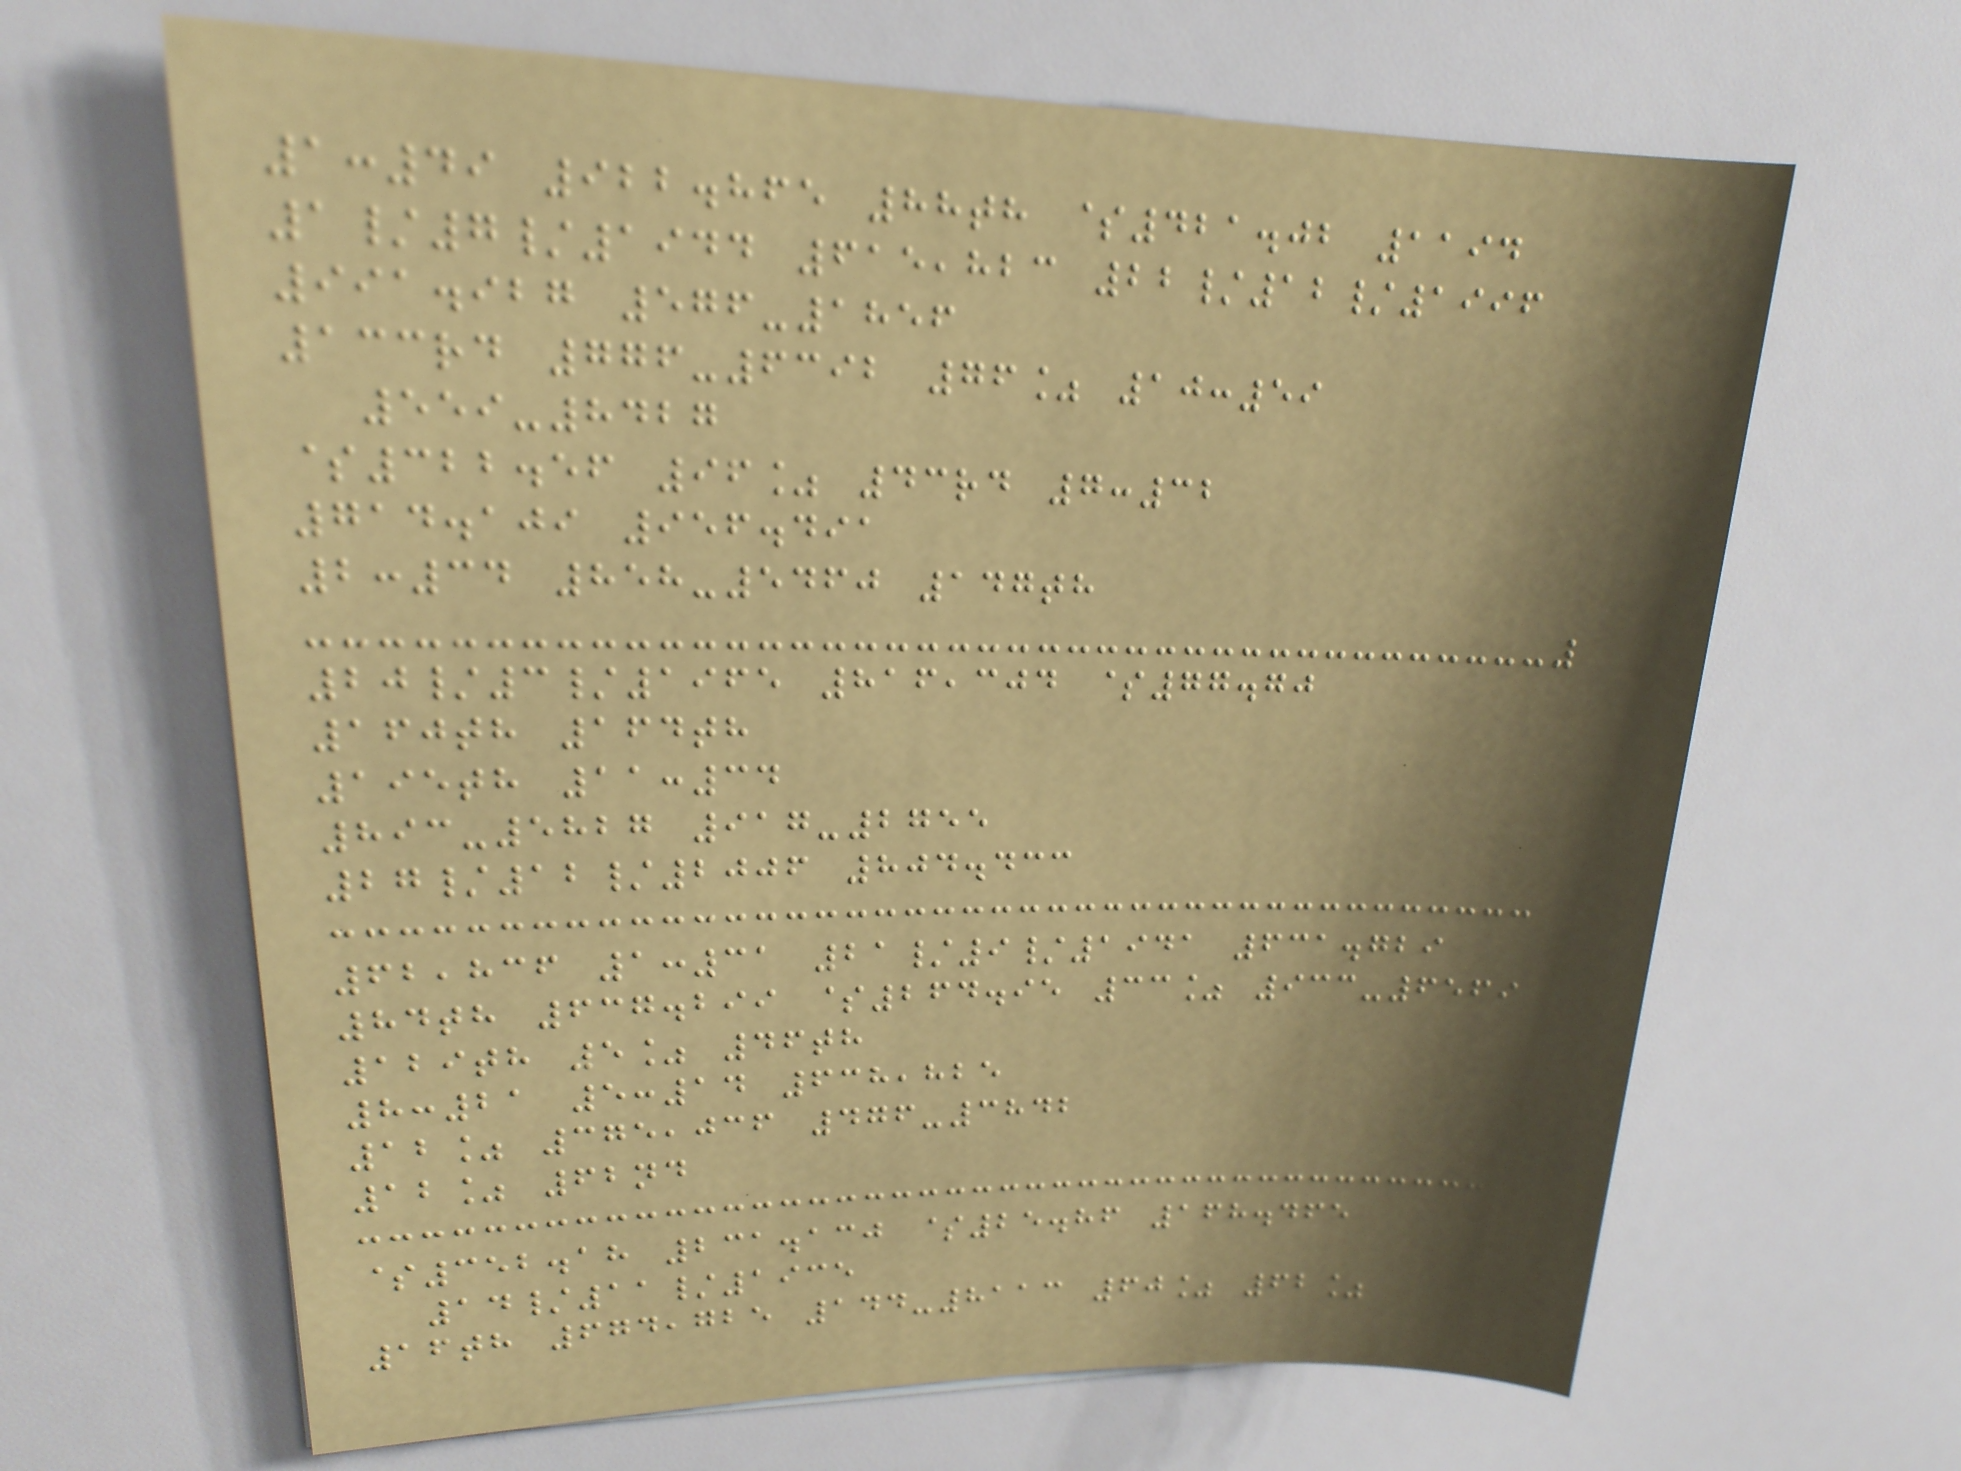1:49 922.865 88th $421.02 1194
1/7/1944 615,823 22/12/1996
991.927 576-1856
133rd 776-6392 76% 10:59
559-8427
$322.56 96% 43rd 7:32
714.109 956.491
2:34 858-5460 147th
20/3/1965 816,304 $77.70
160th 164th
195th 11:34
893-5827 917-2755
27/12/2006 804.433
62,836 1:31 21/9/1941 631.729
84th 637.299 $264.95 33% 933-6569
129th 5% 46th
8:21 5:14 638,825
12% 375,036 476-3842
12% 62nd
$352.18 231.130 $25.86 168.465
14/11/1935
16th 674,725 144-8113 60% 62%
